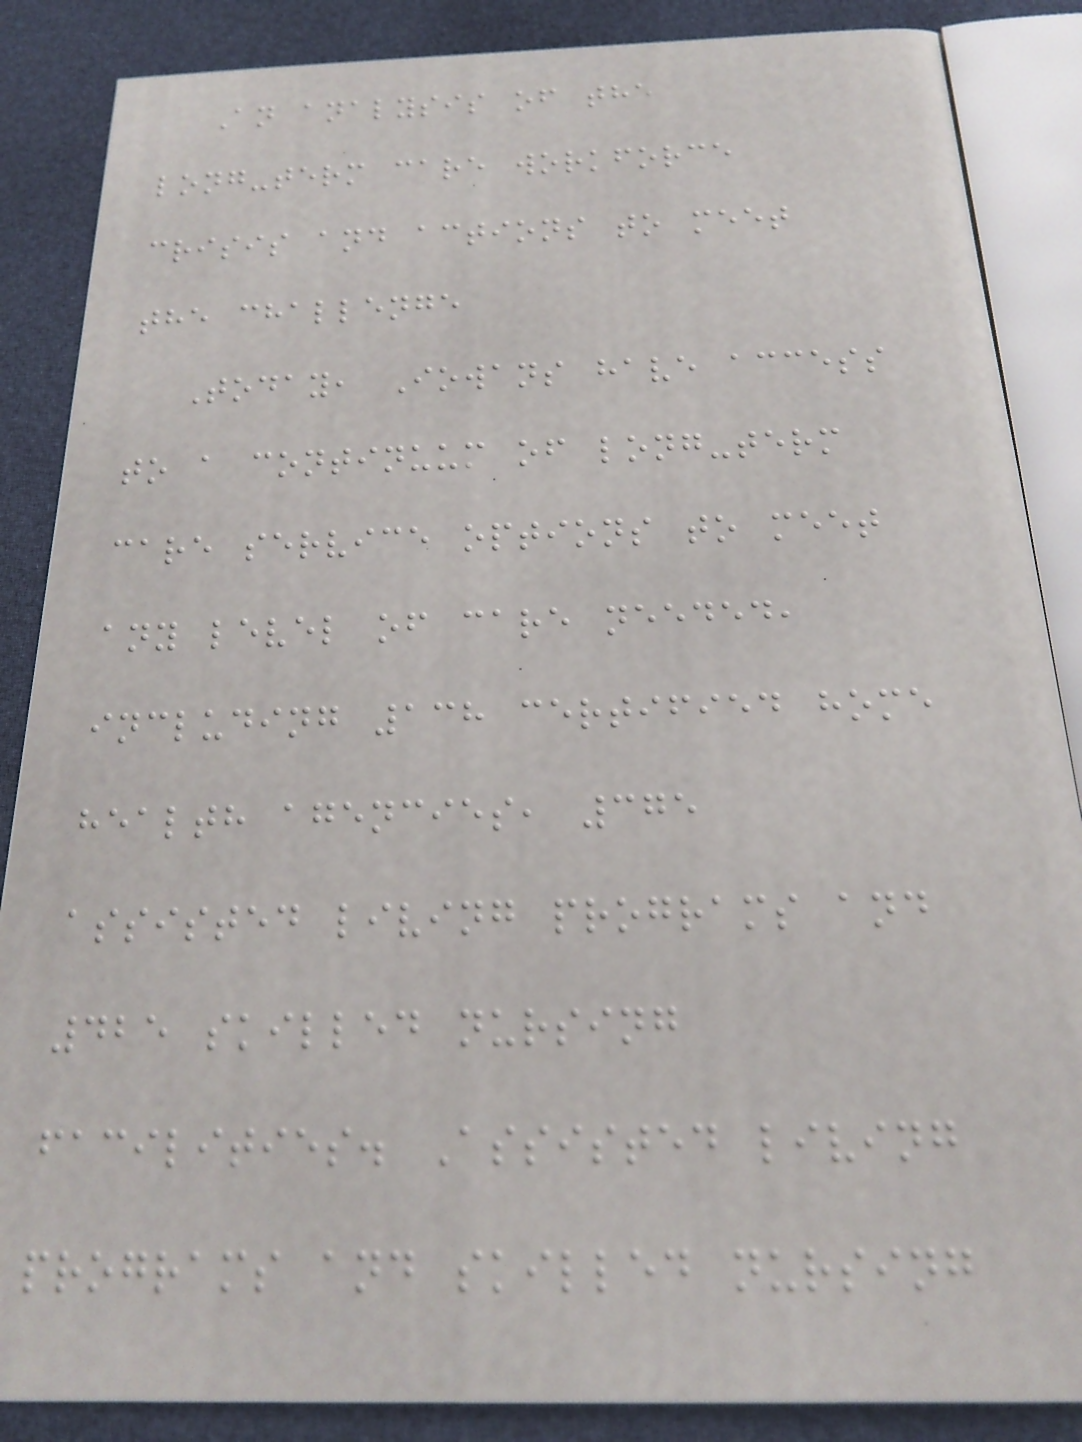An analysis of the
long-term care workforce
crisis and actions to meet
the challenge
Today, Iowans have access
to a continuum of long-term
care service options to meet
any level of care needed,
including 138 certified home
health agencies, 375
assisted living programs and
425 skilled nursing
facilities. Assisted living
programs and skilled nursing
